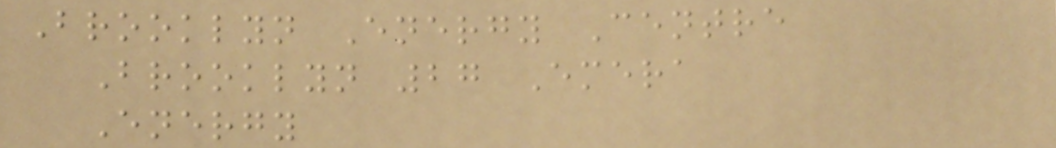Brooklyn Energy Centre
Brooklyn 27 Emera
Energy
